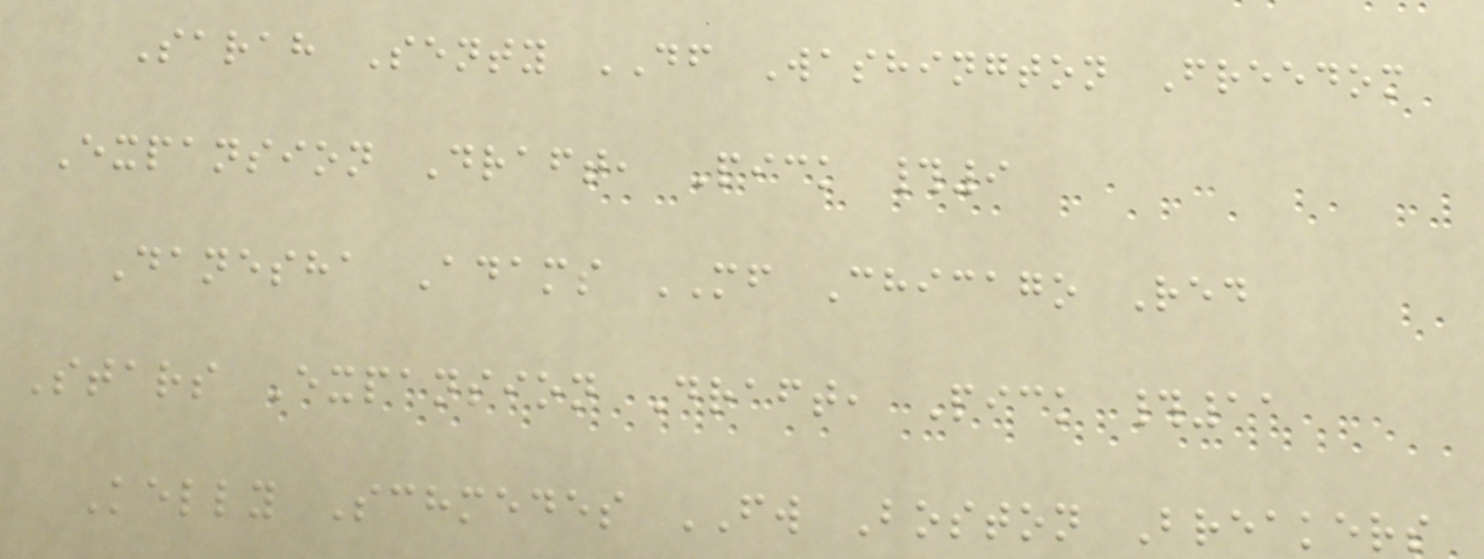Sarah Senty DF Washington Freedom
Expansion Draft, Pick #9
Danesha Adams MF Chicago Red
Stars Expansion Draft, Pick #11
Kelly Schmedes FW Boston Breakers
